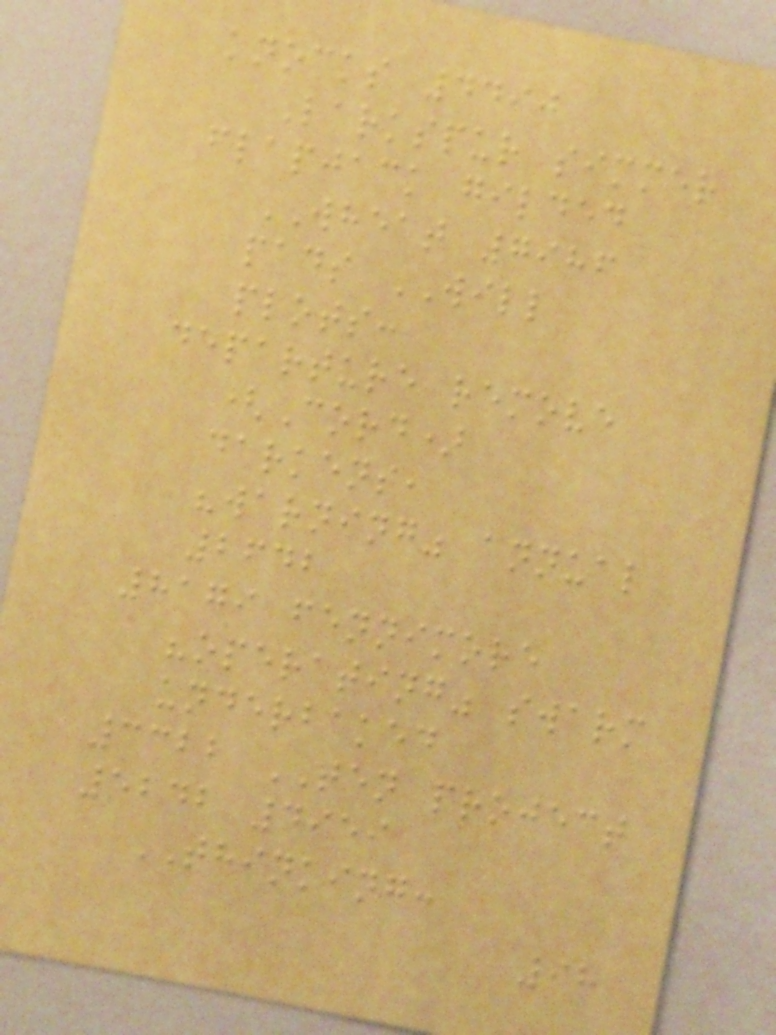knocks 4490
Larkspur simmer
flapjack gilded
WHEAT 7986
pads WILL
plots:
departure remove
(Cord)
darkens,
"warning" annual
2642
8179 fennimore
"operating" swarm
underbaked
3322 TEN project
5242 4959
THINKING:
98
